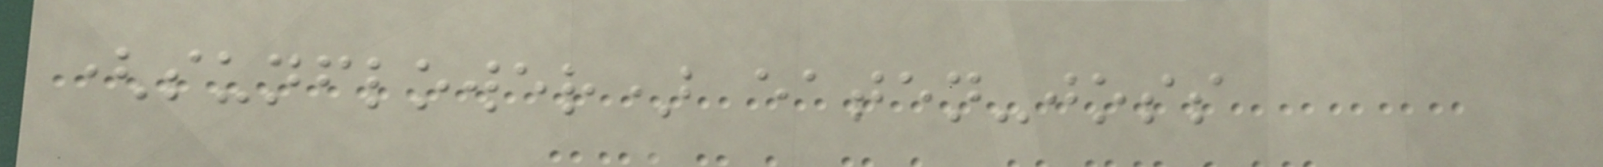(sunflower) eaten-joss
